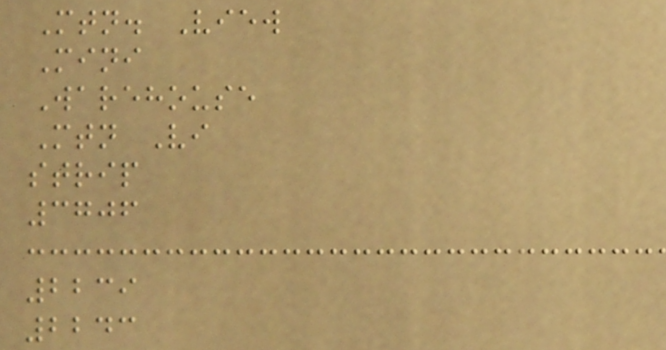Mtn. View
Mini
Warehouse
Mtn Vi
strip
3706
2239
2243
